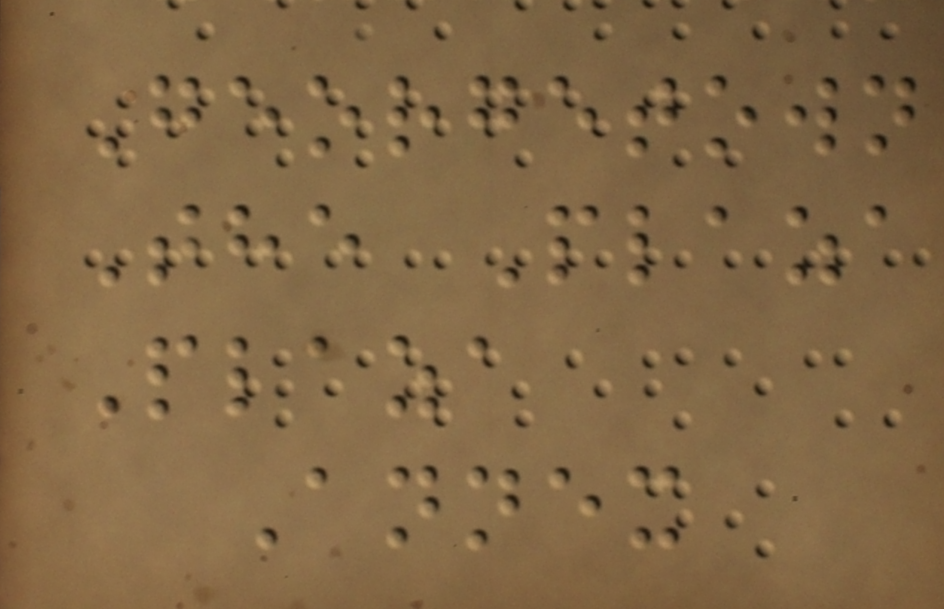Georgetown
The Plaza
Plaza
Annex
